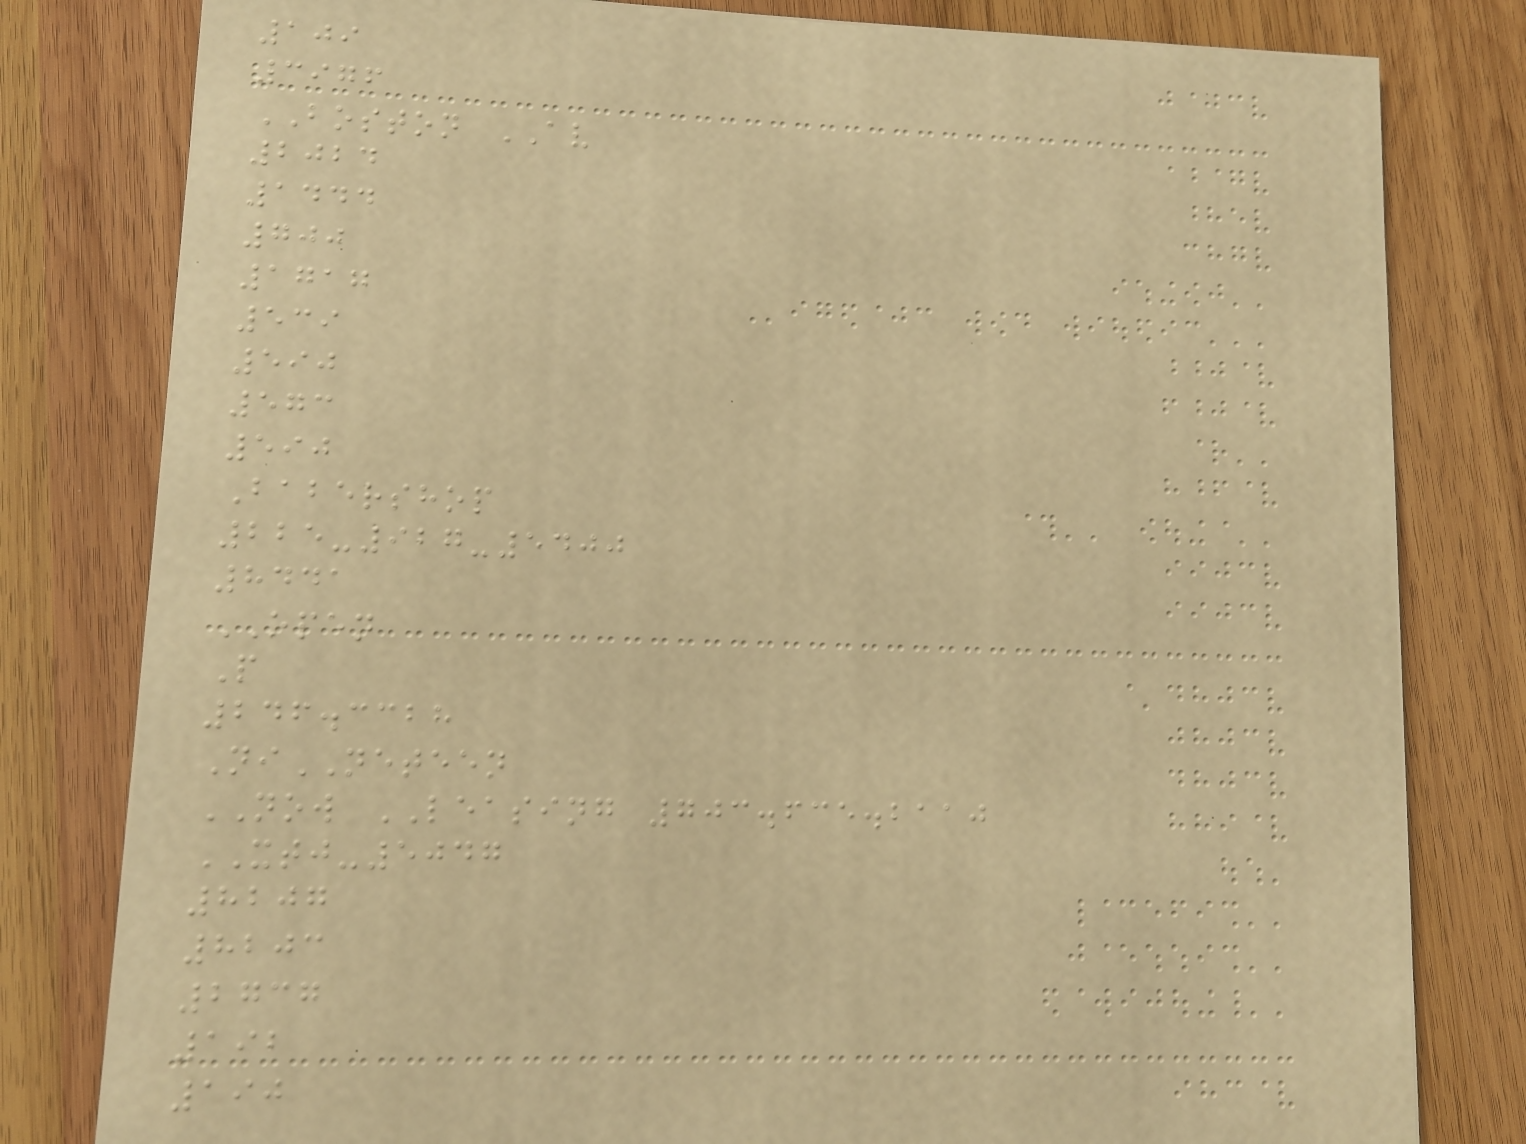109
3976
BOSTON AV
2024
1444
700
1717
539
590
573
590
Babershop
225-927-5400
8441
OPEN
P
246.3328
NiNETEEN
NOW LEASING 703.635.2110
XTJ-5047
8207
8203
2737
192
190
